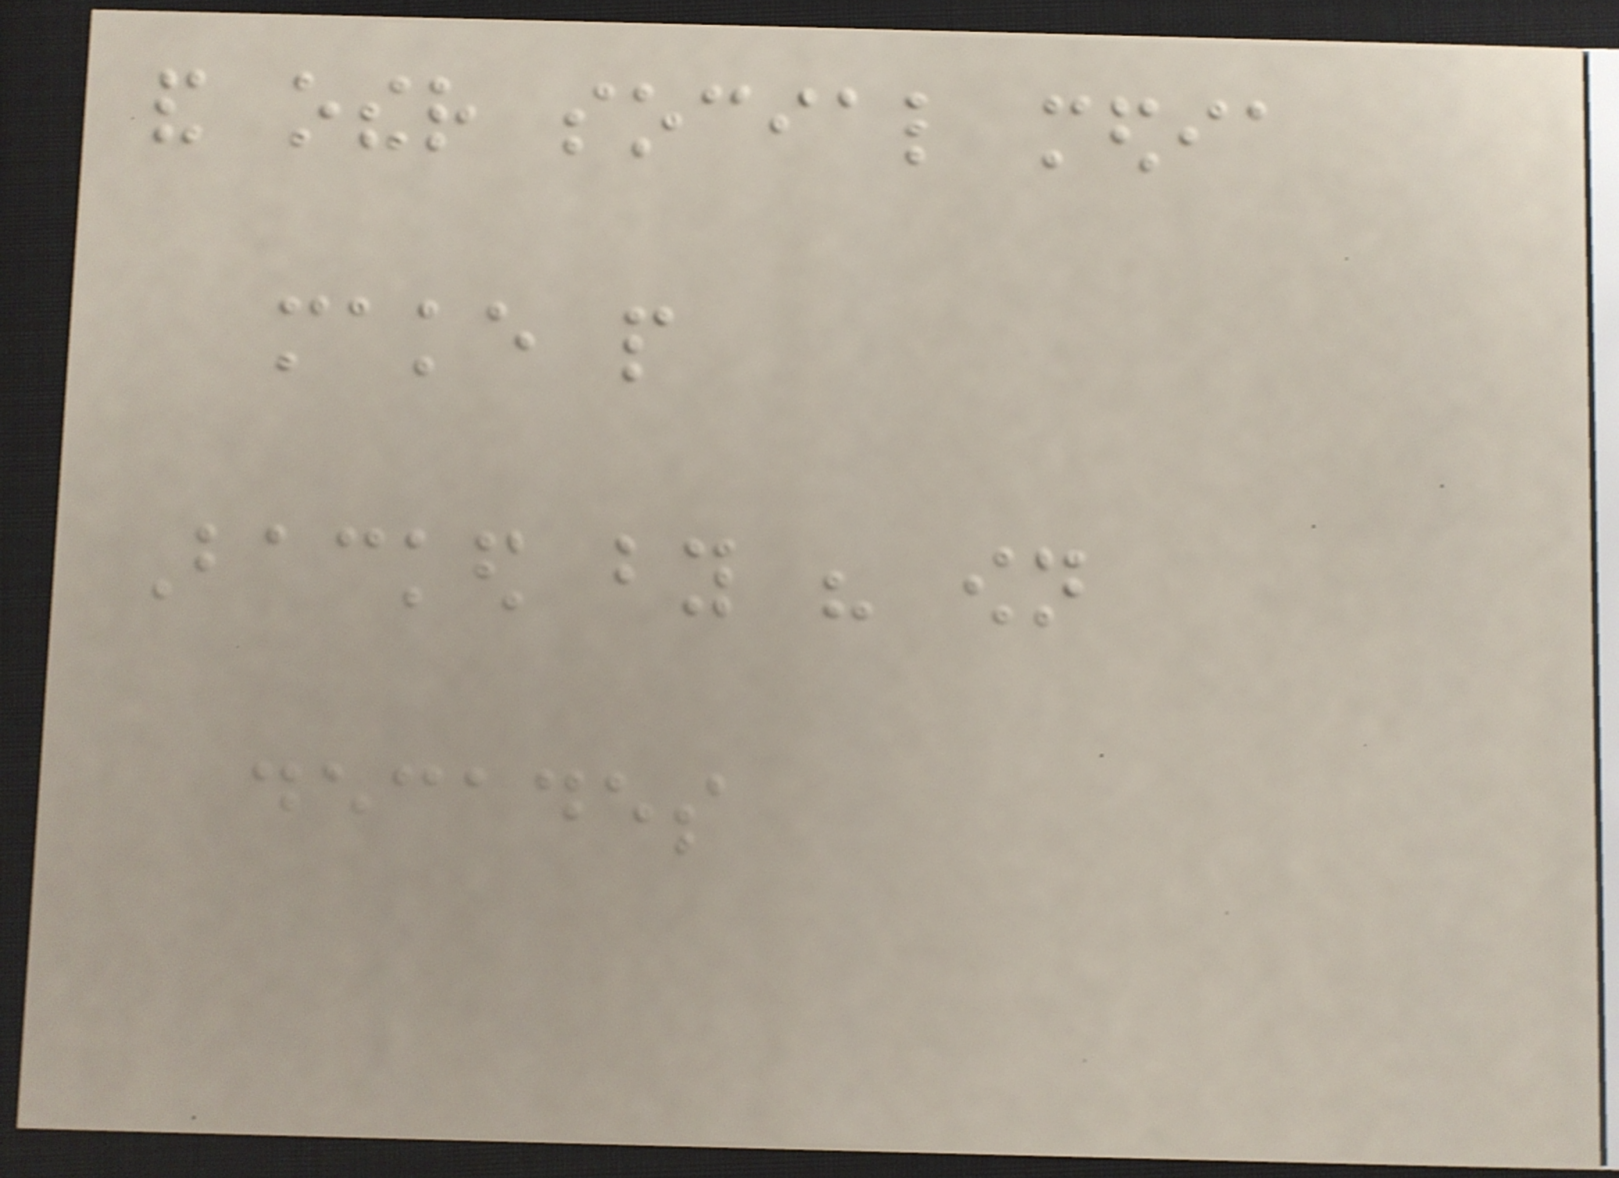and other social media
make people
Backed by his own
decades
